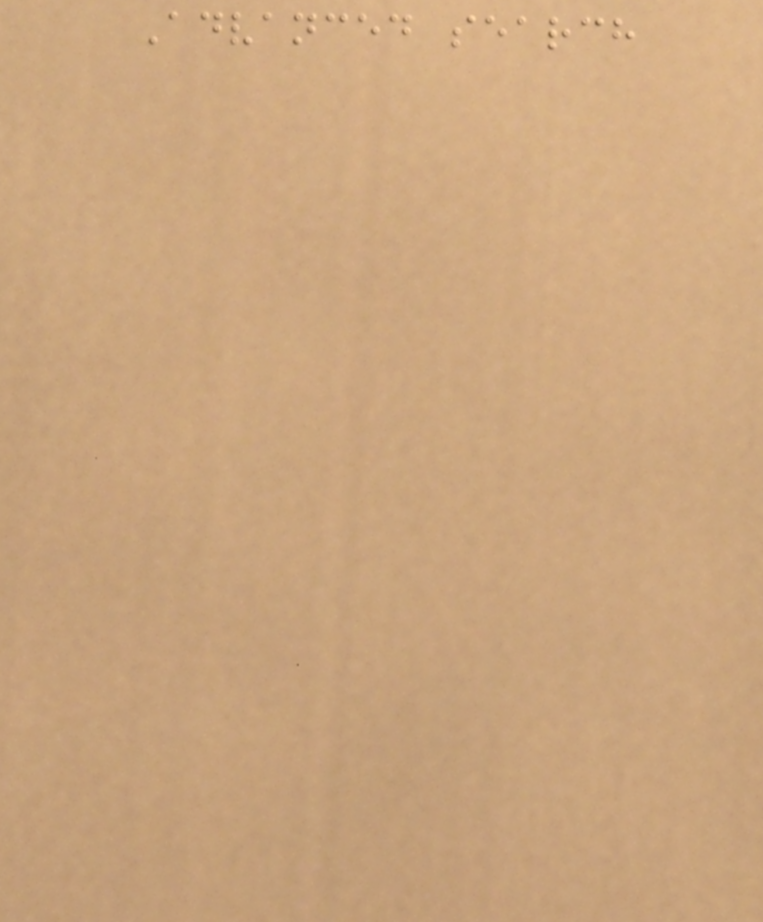Advanced search
